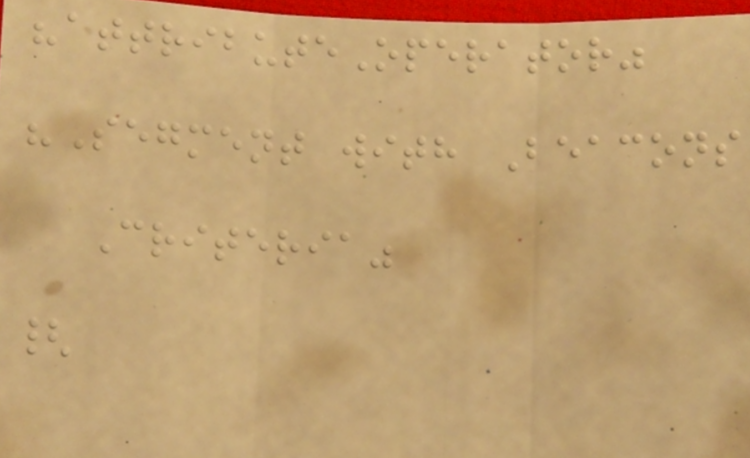"attributeOperator"
"Segment with Beacons
Criteria"
{
